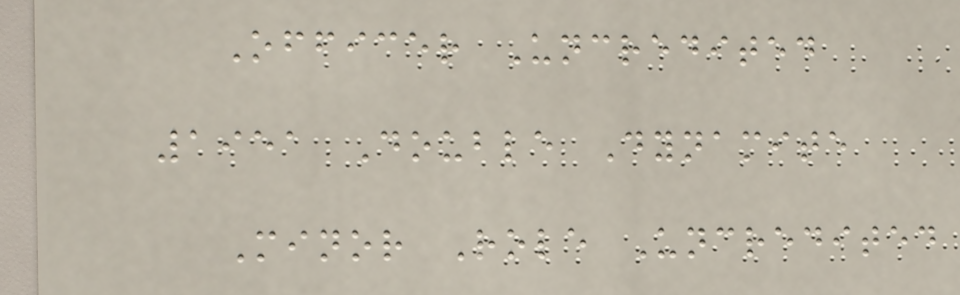Officer Uncredited
1951 Double Dynamite
Minor Role Uncredited
